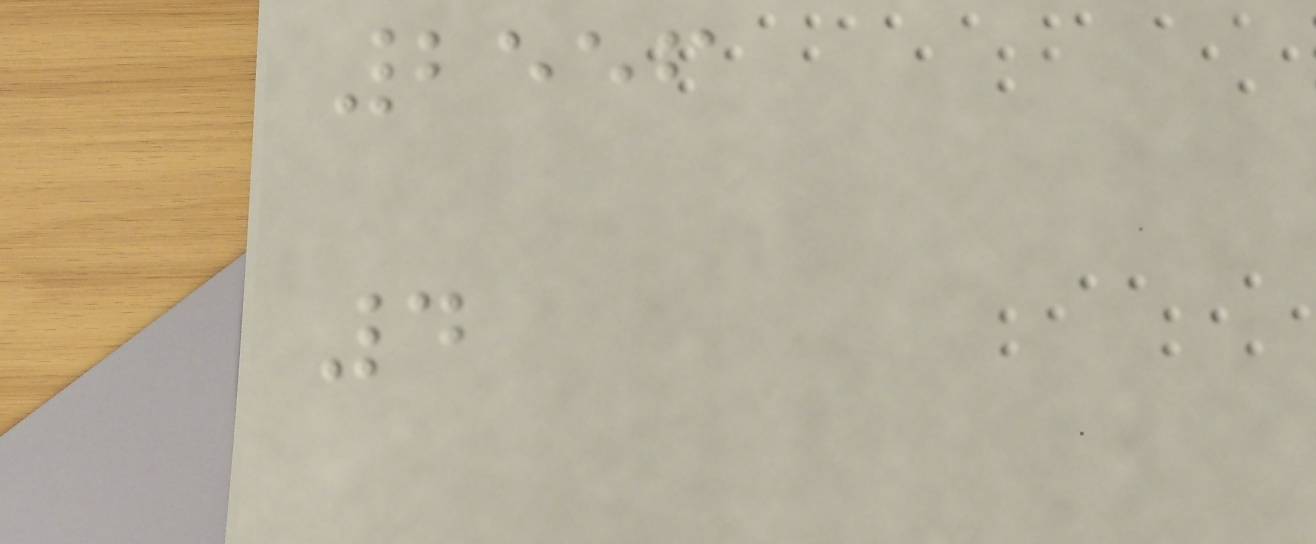2556
4
